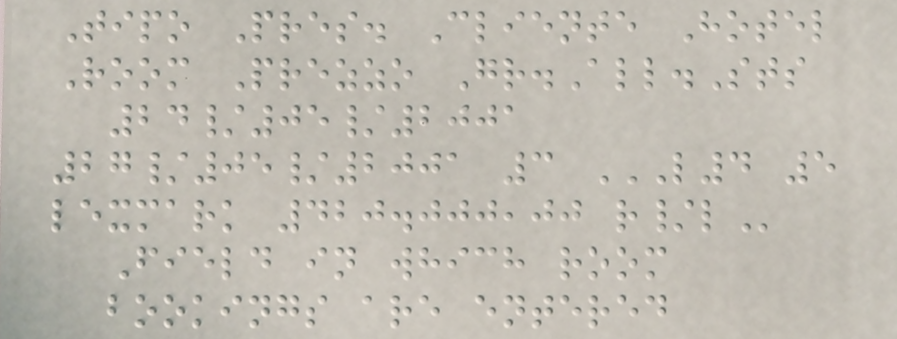Tipo Pres. Cliente Hotel
Room Prezzo Gr.All.Sts
24/05/2001
27/05/2001 3 L4 5
LEXMARK 420.000,00 R/L
Field in which room
bookings are entered
